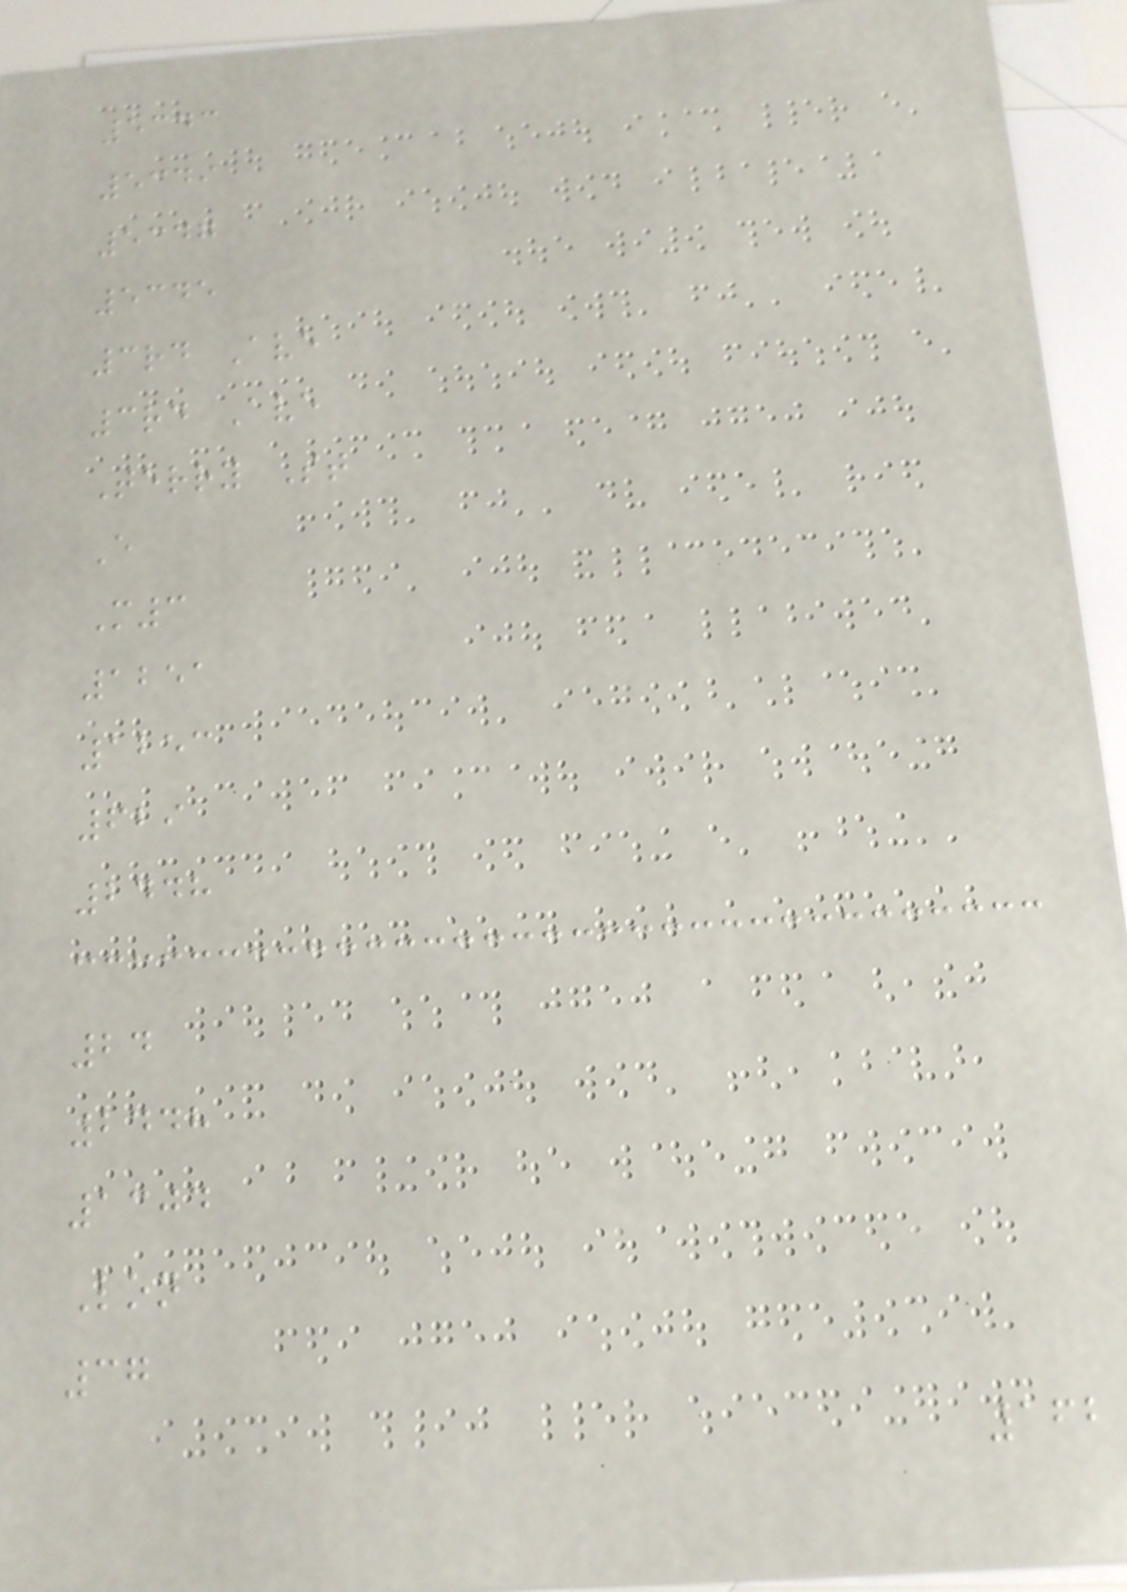5343
5349
5347
5345
3rd Ave
3rd Ave
Terry St
E
M3
1251
1253
629
2448
24
2448
1304
Lon
37
162
